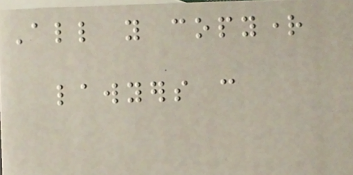All you copyright
lawyers can
